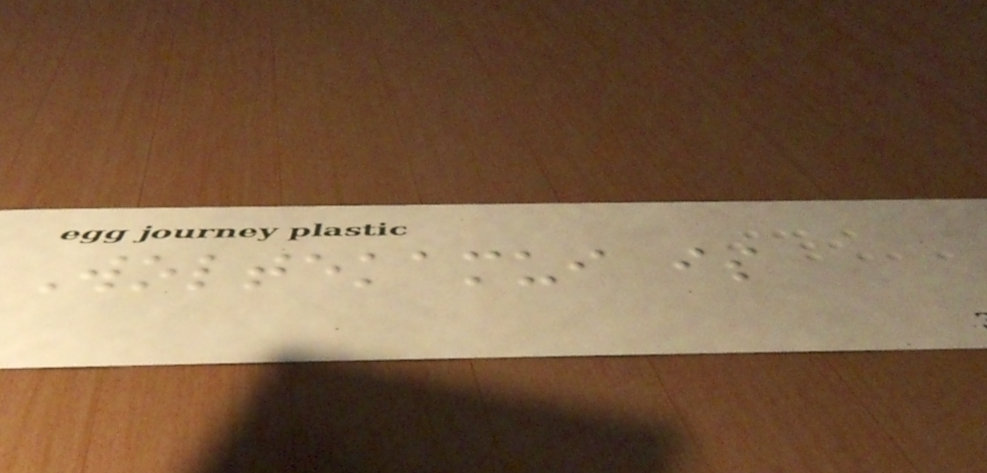Woltekamui is
